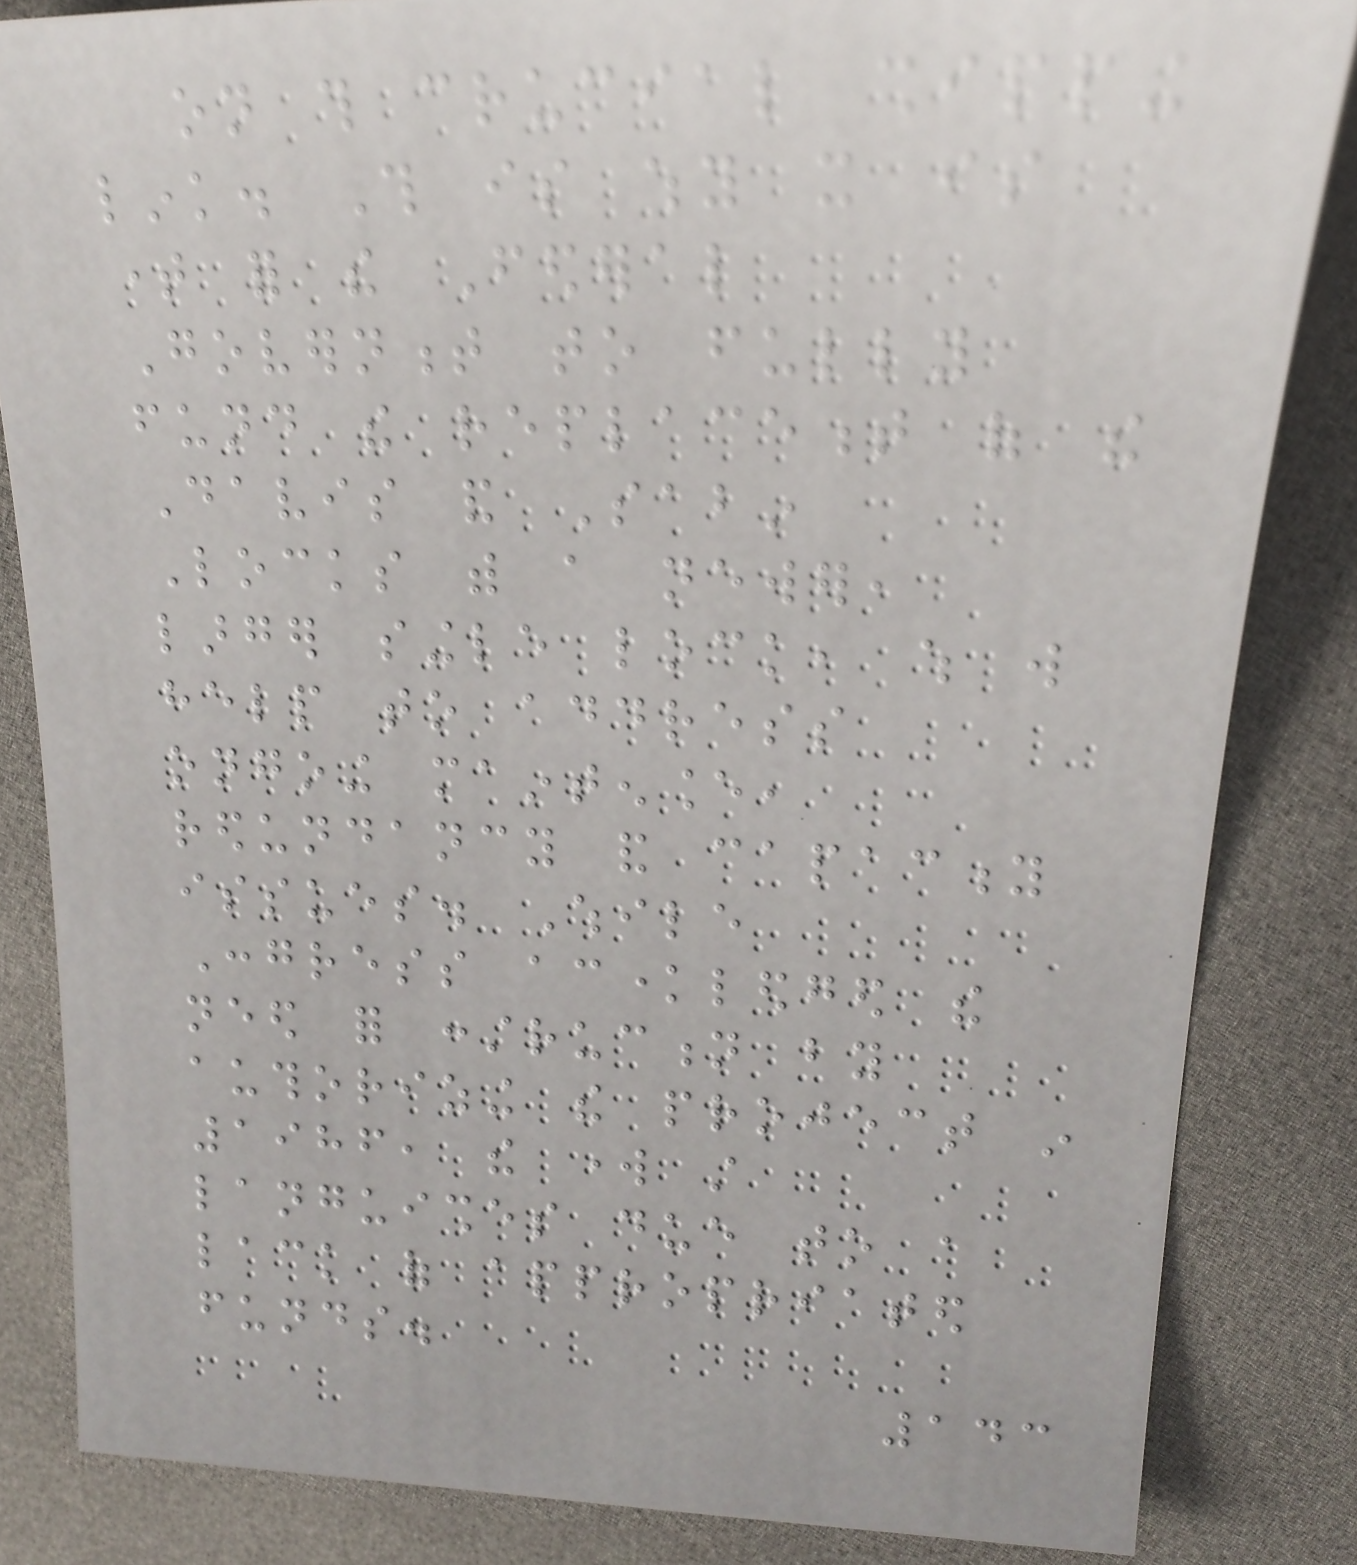on this crucial shipping
link. This is why it is
time for the Federal
Government to fully
fund the replacement of the
Davis and Sabin
Locks with a newer,
larger single lock, which will
help to address
ongoing maintenance,
redundancy and capacity
issues. While
Congress acknowledged the
need for construction by
authorizing the project in
1986, the work still
languishes due to a
lack of appropriated
funds.
143
